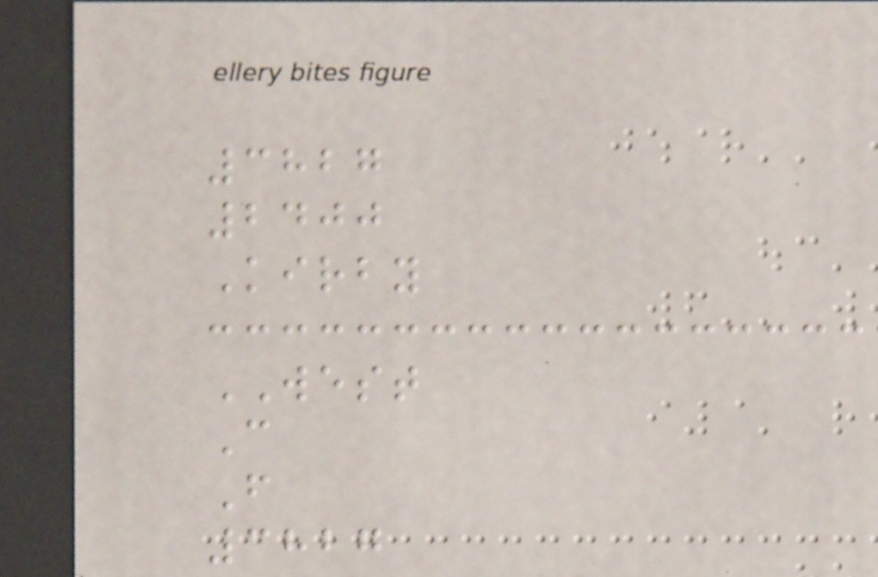3827
2400
Kirby
WEST
C
F
3827
